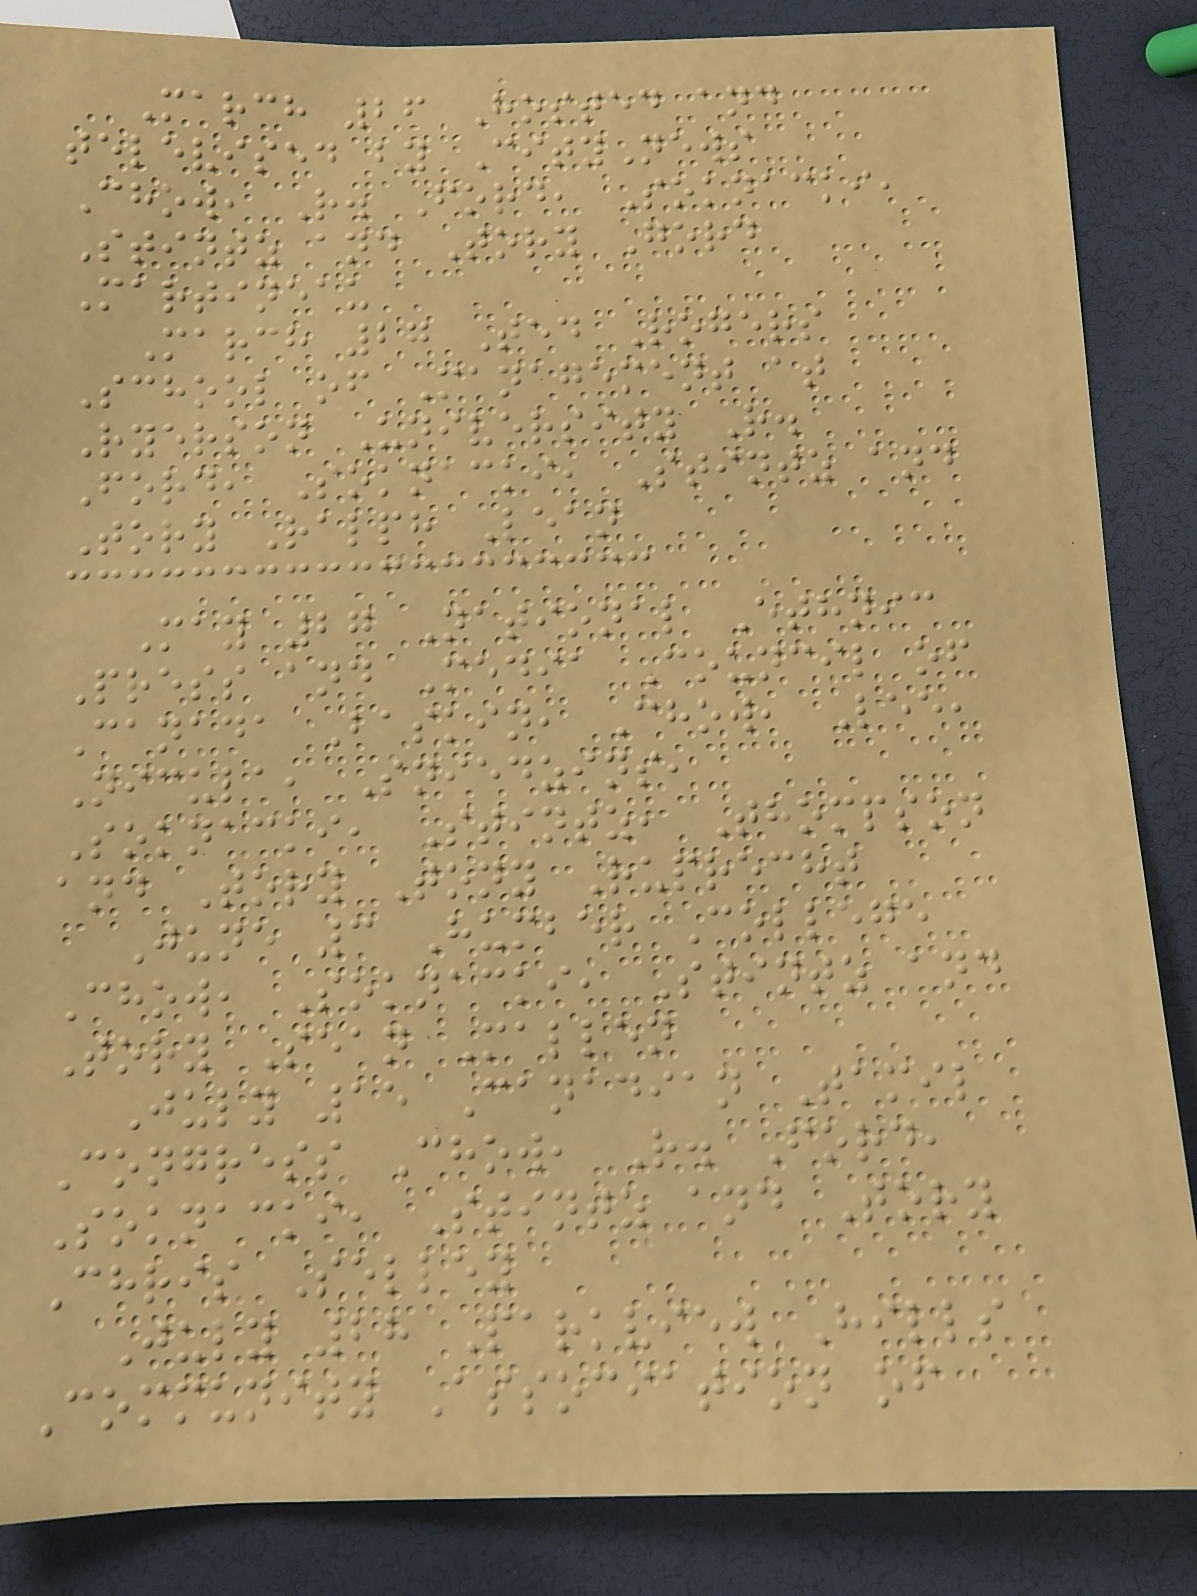March 26 Hosted and
televised by CityNews
Chow, R. Ford, Soknacki,
Stintz and Tory Gord
Martineau
March 27 Ted Rogers
School of Management at
Ryerson University R.
Ford, Soknacki, Stintz and
Tory Ralph Lean
May 27 National Ethnic
Press and Media Council of
Canada Baskin, Chow, Lee,
Nicula, Sniedzins,
Soknacki, Stintz, Thompson
and Tory Tony Ruprecht
June 3 Humber College
Chow, Soknacki, Stintz and
Tory Sean Mallen
July 15 Canadian Tamil
Congress Chow, R. Ford,
Soknacki, Stintz and Tory
Chris Selley
July 28 Parkview Hills
Community Association of
